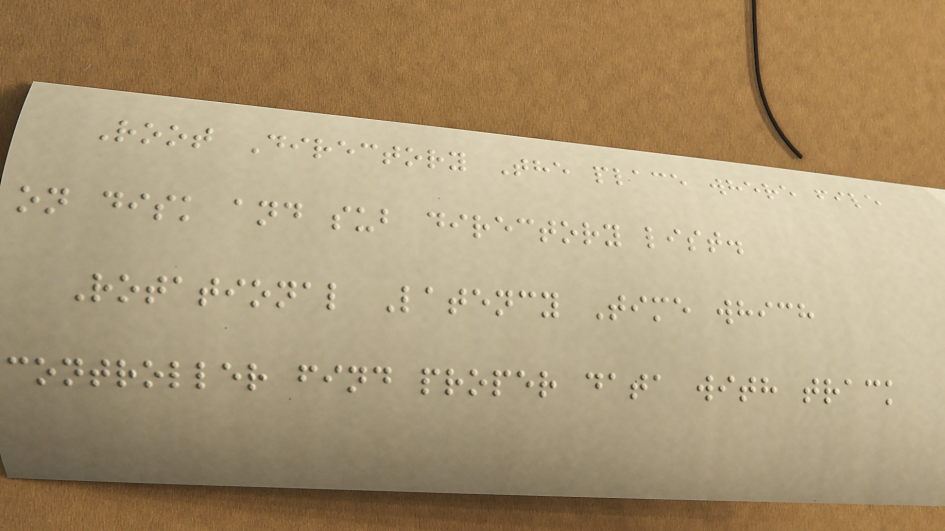Root Directory The place where file
on disk and sub directory list.
Rotational Latency Time which
controller find proper data with track
